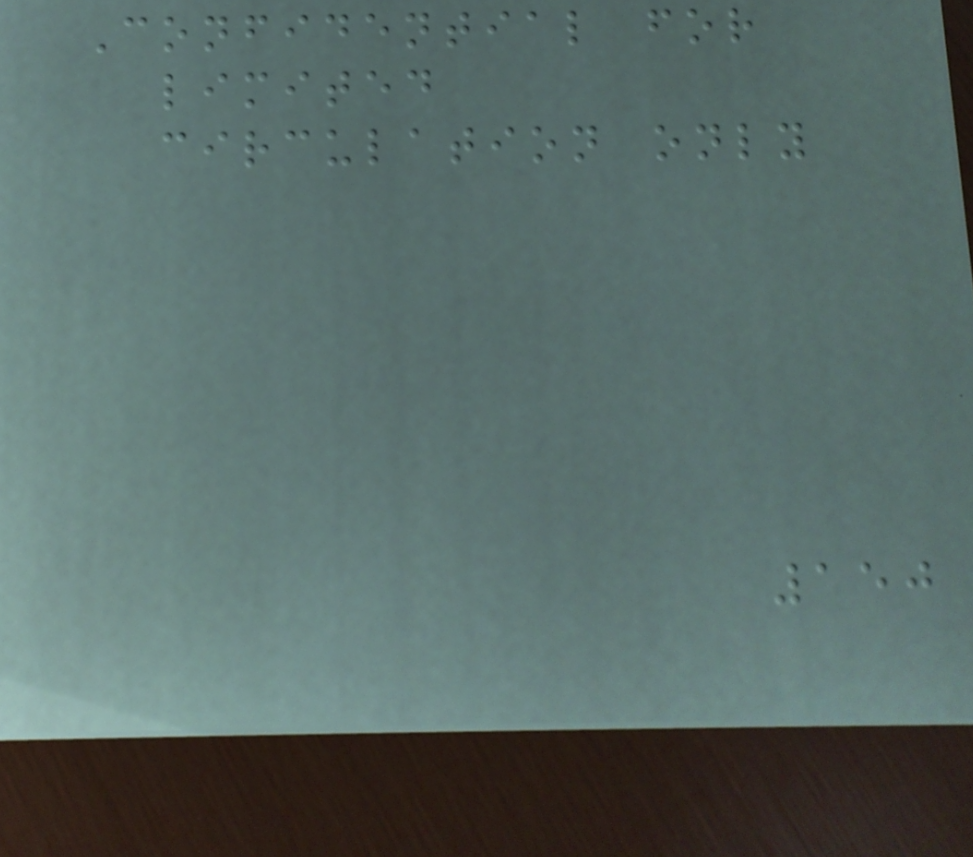Confidential for
limited
circulation only
150
